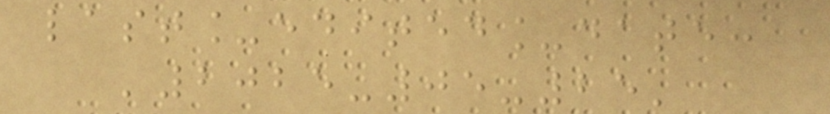last_edited_date:
'2025-05-25'
